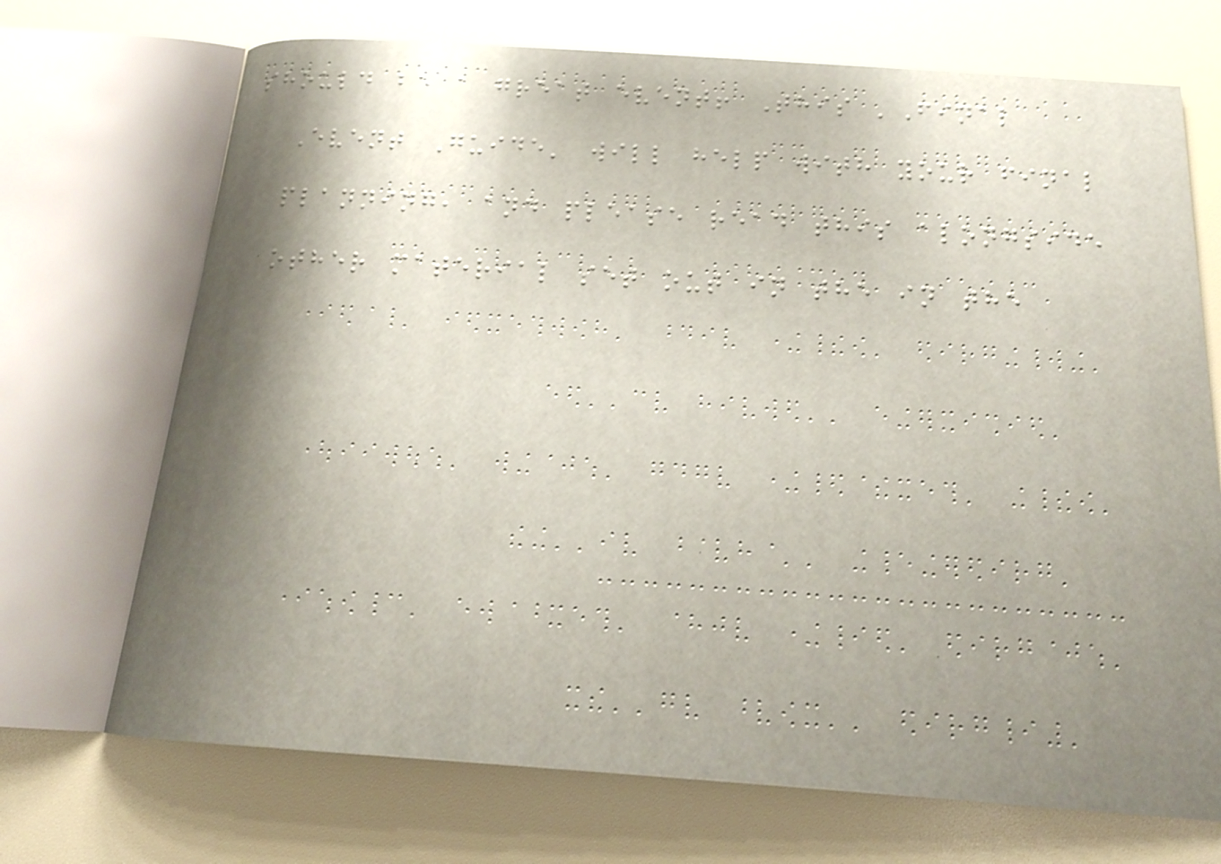should be a great event! This 'Final
Event Guide' will help with your final
planning, and please read this alongside
other material set out in the in the
